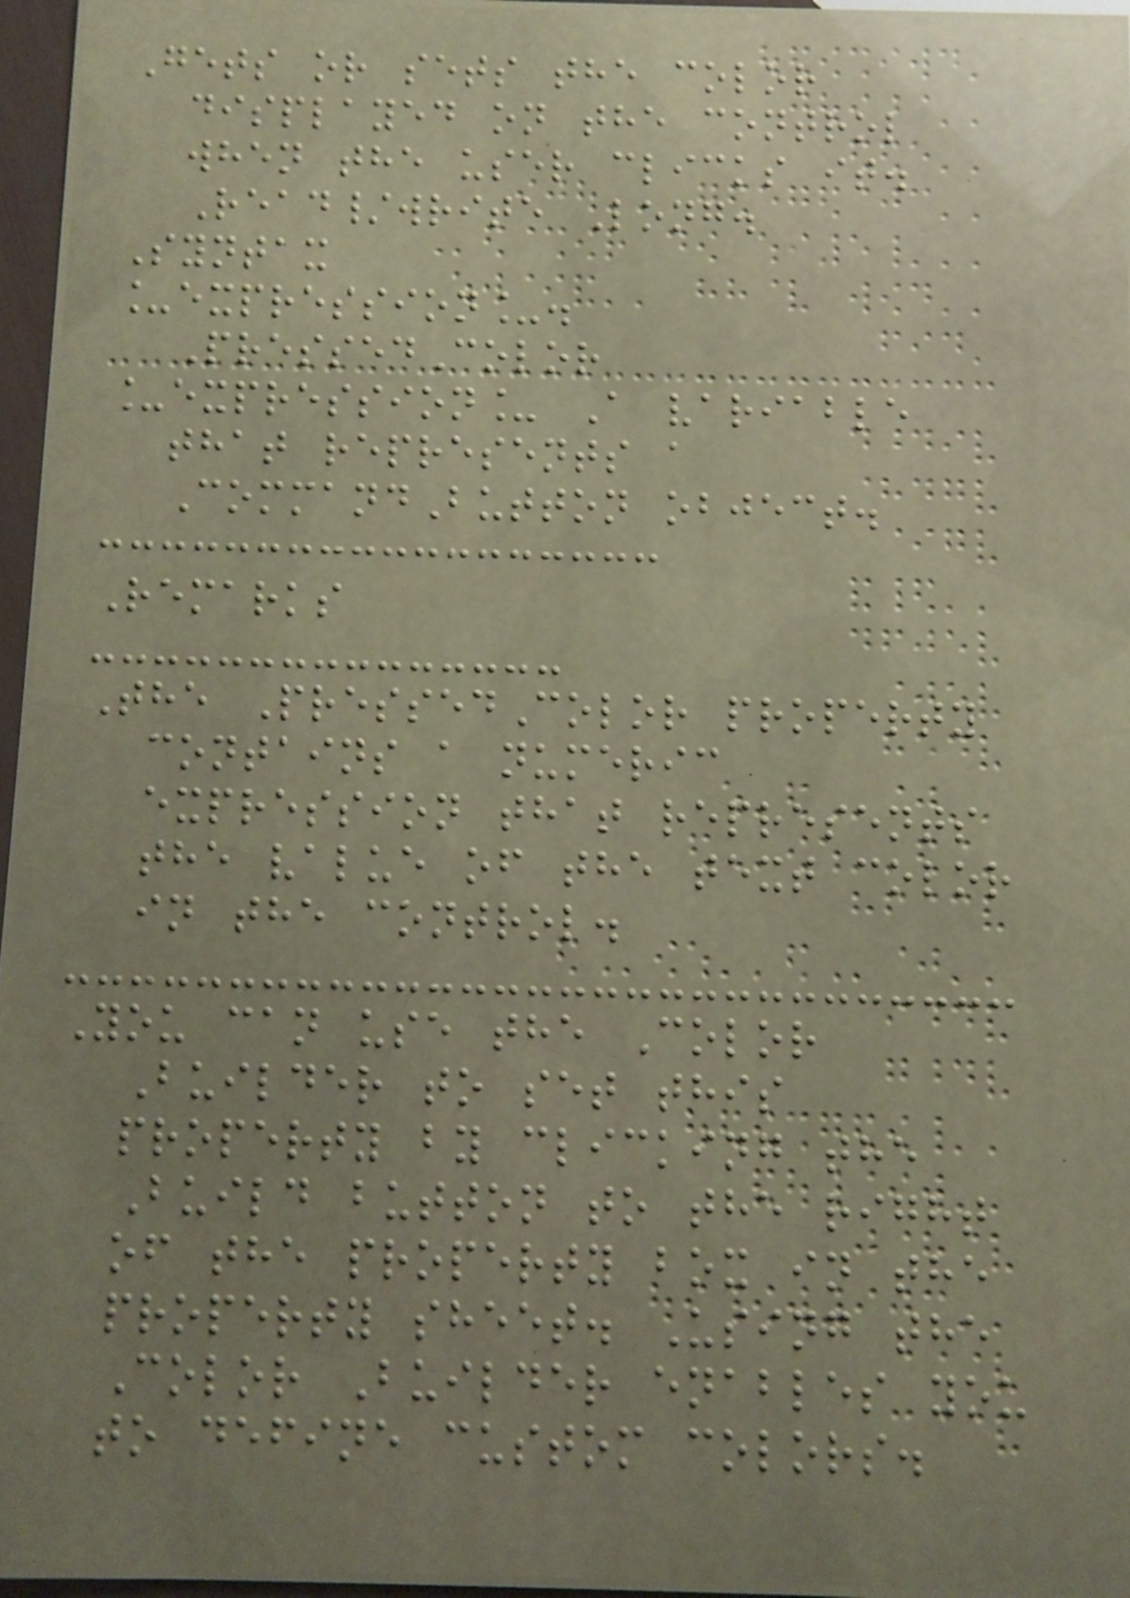Gets or sets the color
displayed on the control
when the user clicks it.
Read/write Long.
Syntax
_expression_.
PressedColor
_expression_ A variable
that represents a
CommandButton object.
Remarks
The PressedColor property
contains a numeric
expression that represents
the value of the text color
in the control.
You can use the Color
Builder to set this
property by clicking the
Build button to the right
of the property box in the
property sheet. Using the
Color Builder enables you
to define custom colors.
